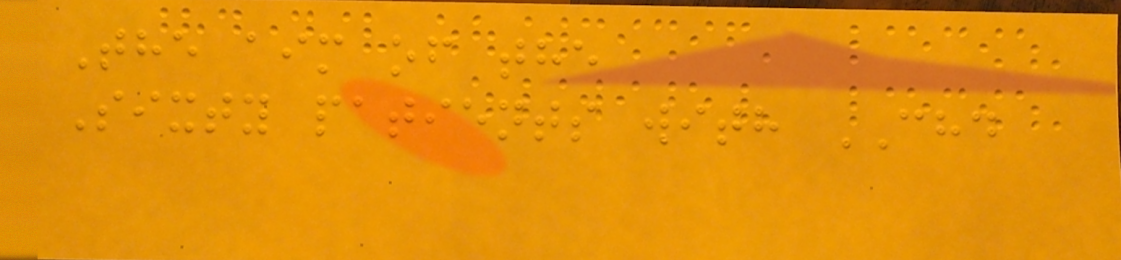The aim of the
Sixty patients with CHD
